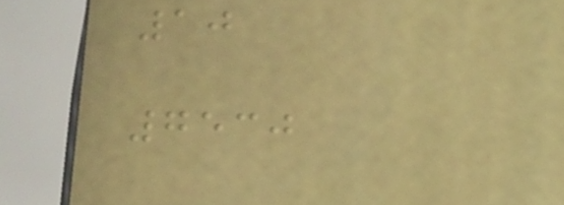10
7530
